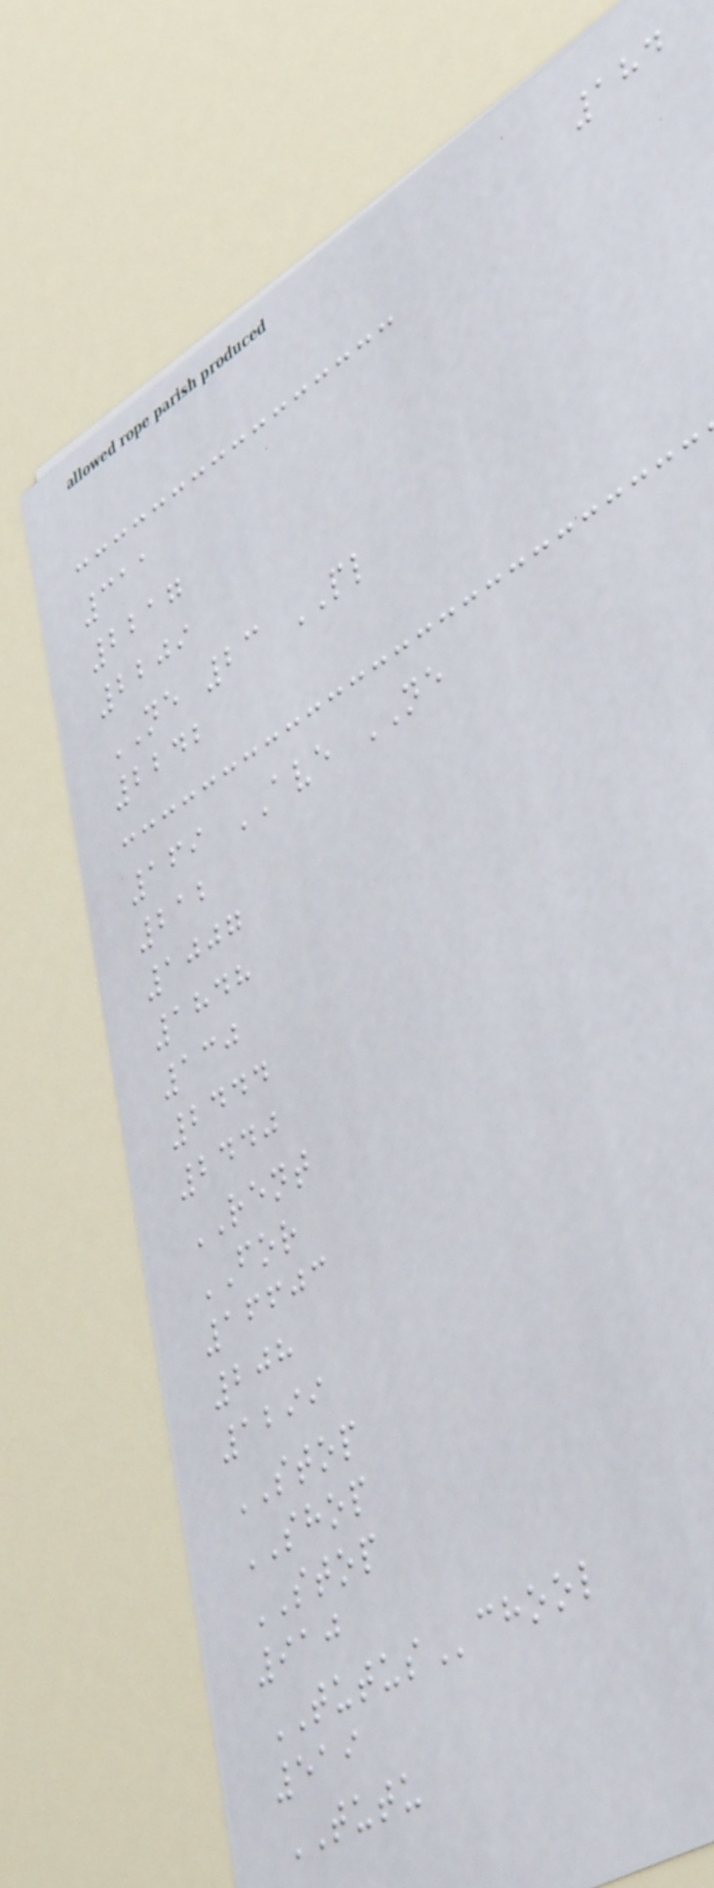184
311
2217
2209
NE 23 PL
2242
169 AVE NE
212
1007
1848
130
2444
2440
RENT
FOR
16603
208
1299
STOP
SHOP
STOP
910
TUTUSchool
519
TUTU
